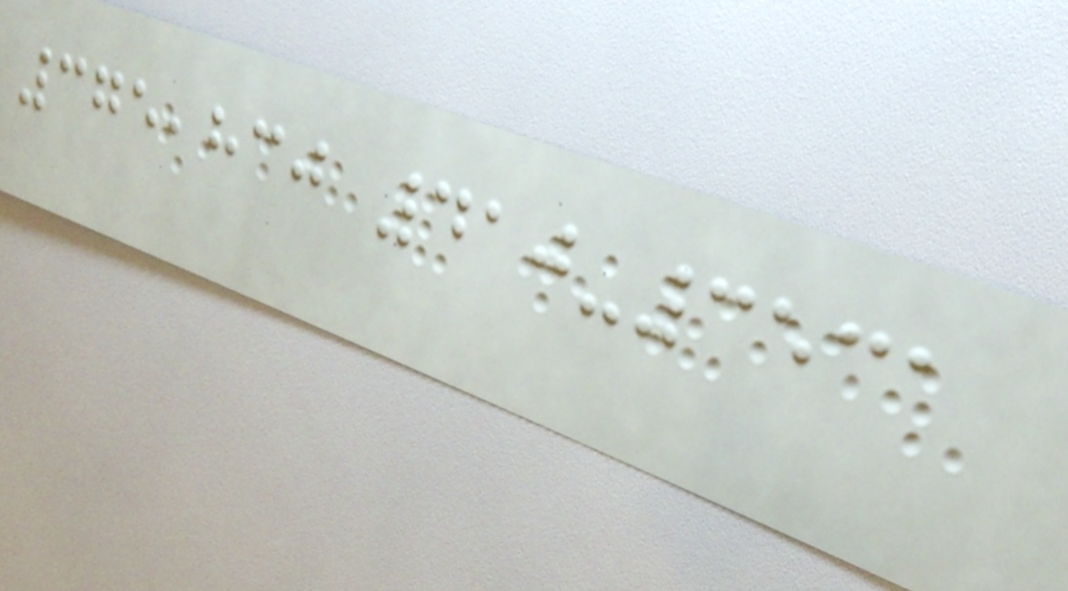375,830 410-3531
